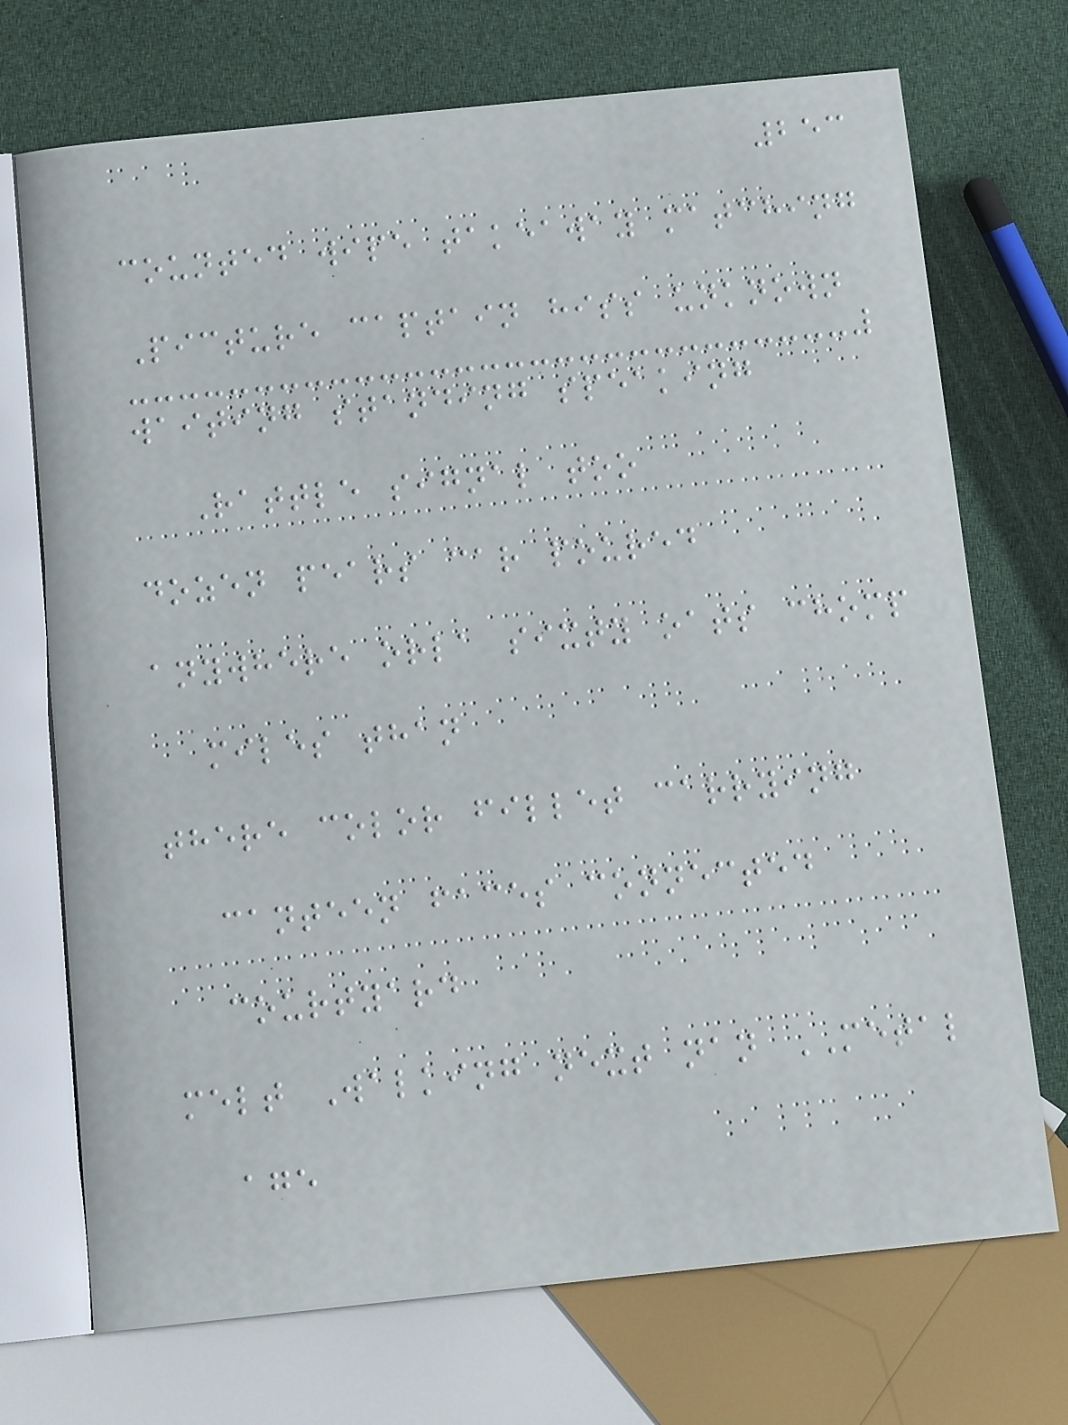253
counted wipe takeaway matching
Picture captain hiss unknown
waiting standing speaking
Rattle signal too
dozen pears car poured
anywhere orla sixty oats chomp
miles than
there color fillet carrying
canteen faces connected
courtyard
melt Walking next nan METAL
age
